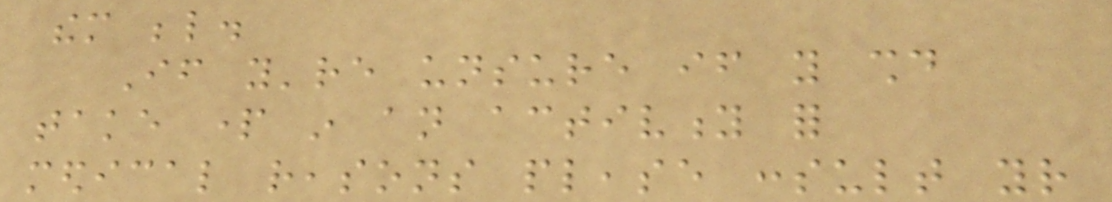them below.
If you're unsure if you should
take part in an activity for
medical reasons please consult your
